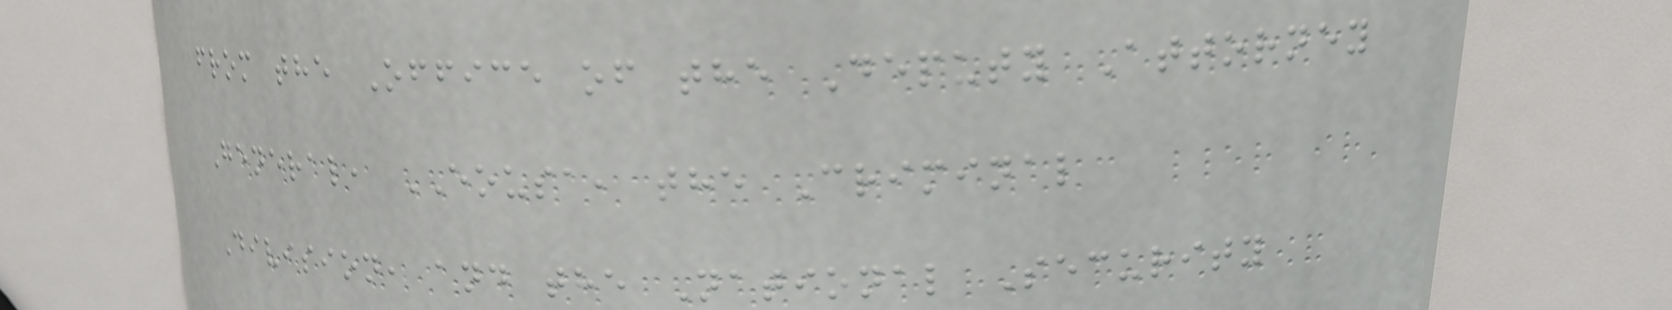from the Office of the Deputy Attorney
General, EOUSA, the Criminal
Division, and the National Security
